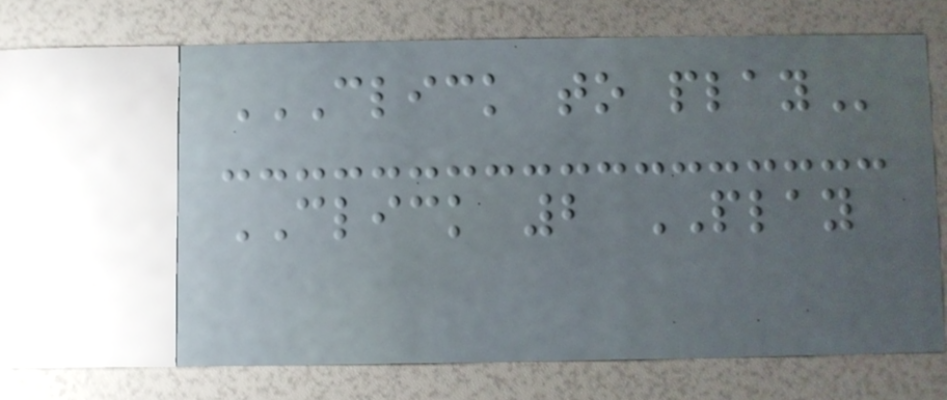CLICK TO PLAY
CLICK 2 PLAY
